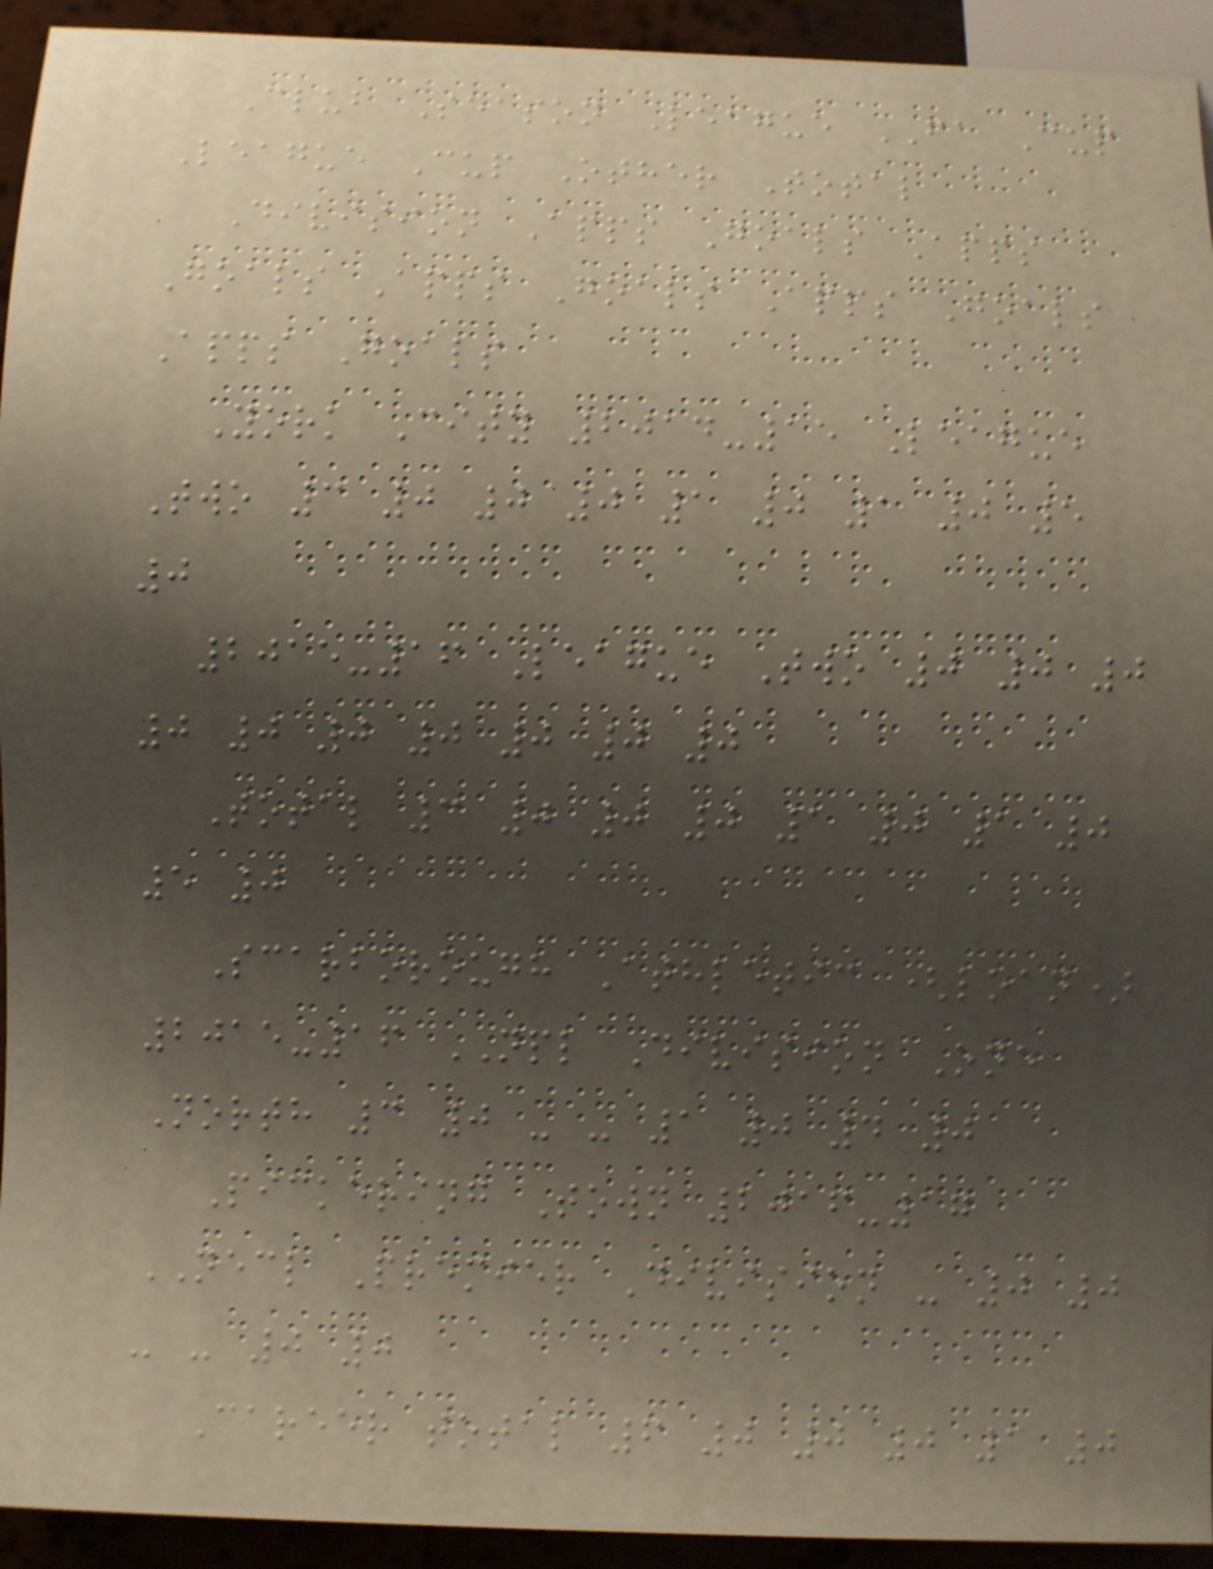Club Season League FA Cup
League Cup Other Total
Division Apps Goals Apps
Goals Apps Goals Apps Goals
Apps Goals
York City 2014-15 League
Two 3 0 0 0 1 0 1 0 5
0
2015-16 League Two 0 0 0
0 0 0 0 0 0 0
Total 3 0 0 0 1 0 1 0
5 0
Scarborough Athletic (loan)
2015-16 NPL Division One
North 3 0 - - 1 0 4 0
Pickering Town 2016-17
NECL Premier Division - 0 0
- - 0 0
Career total 6 0 0 0 1 0
